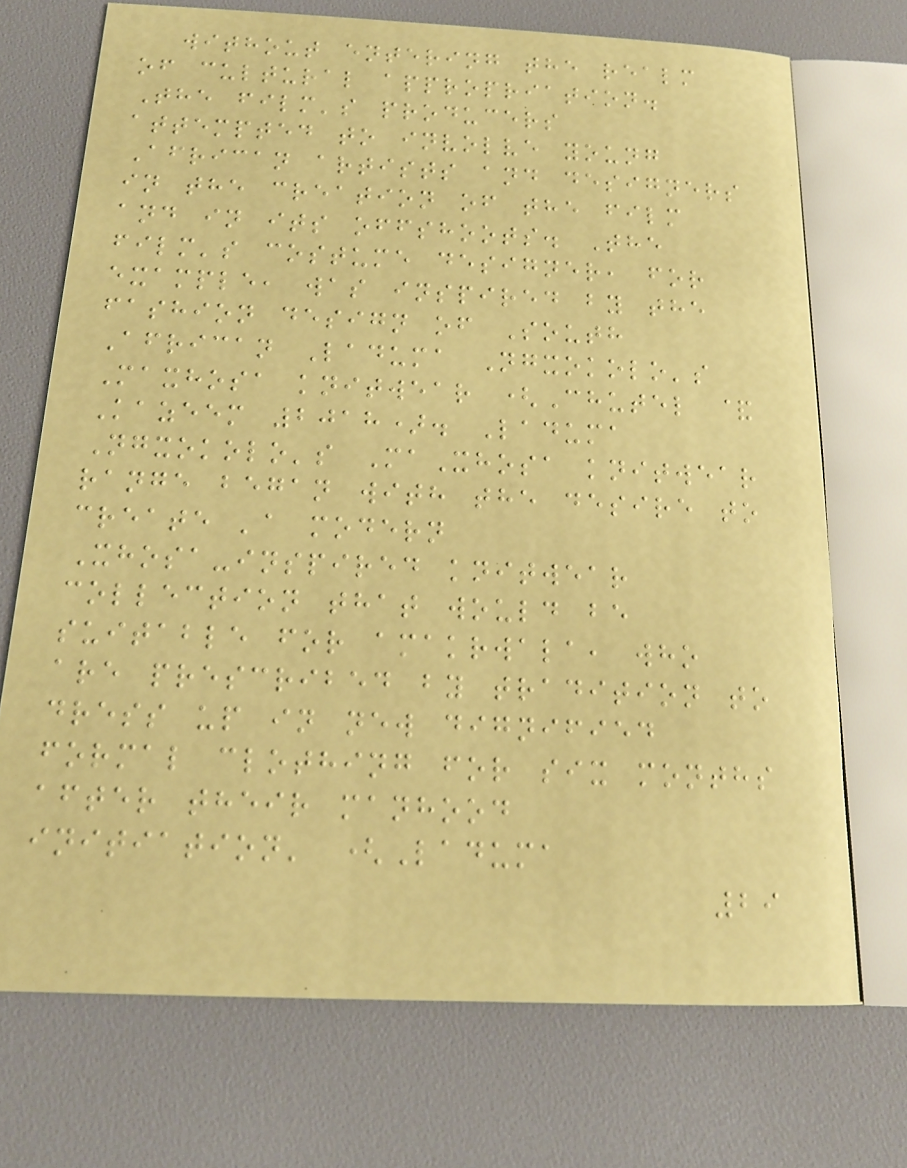without entering the realm
of cultural appropriation.
The film's producers
attempted to involve young
African artists and designers
in the creation of the film
and in its offshoots. The
film's costume designer, for
example, was inspired by the
fashion design of South
African Laduma Ngxokolo's
Maxhosa knitwear (Chutel &
Kazeem 2018). Laduma
Ngxokolo's MaXhosa knitwear
range began with the desire to
create 'a modern
Xhosa-inspired knitwear
collection that would be
suitable for amakrwala, who
are prescribed by tradition to
dress up in new dignified
formal clothing for six months
after their manhood
initiation' (Laduma
29
